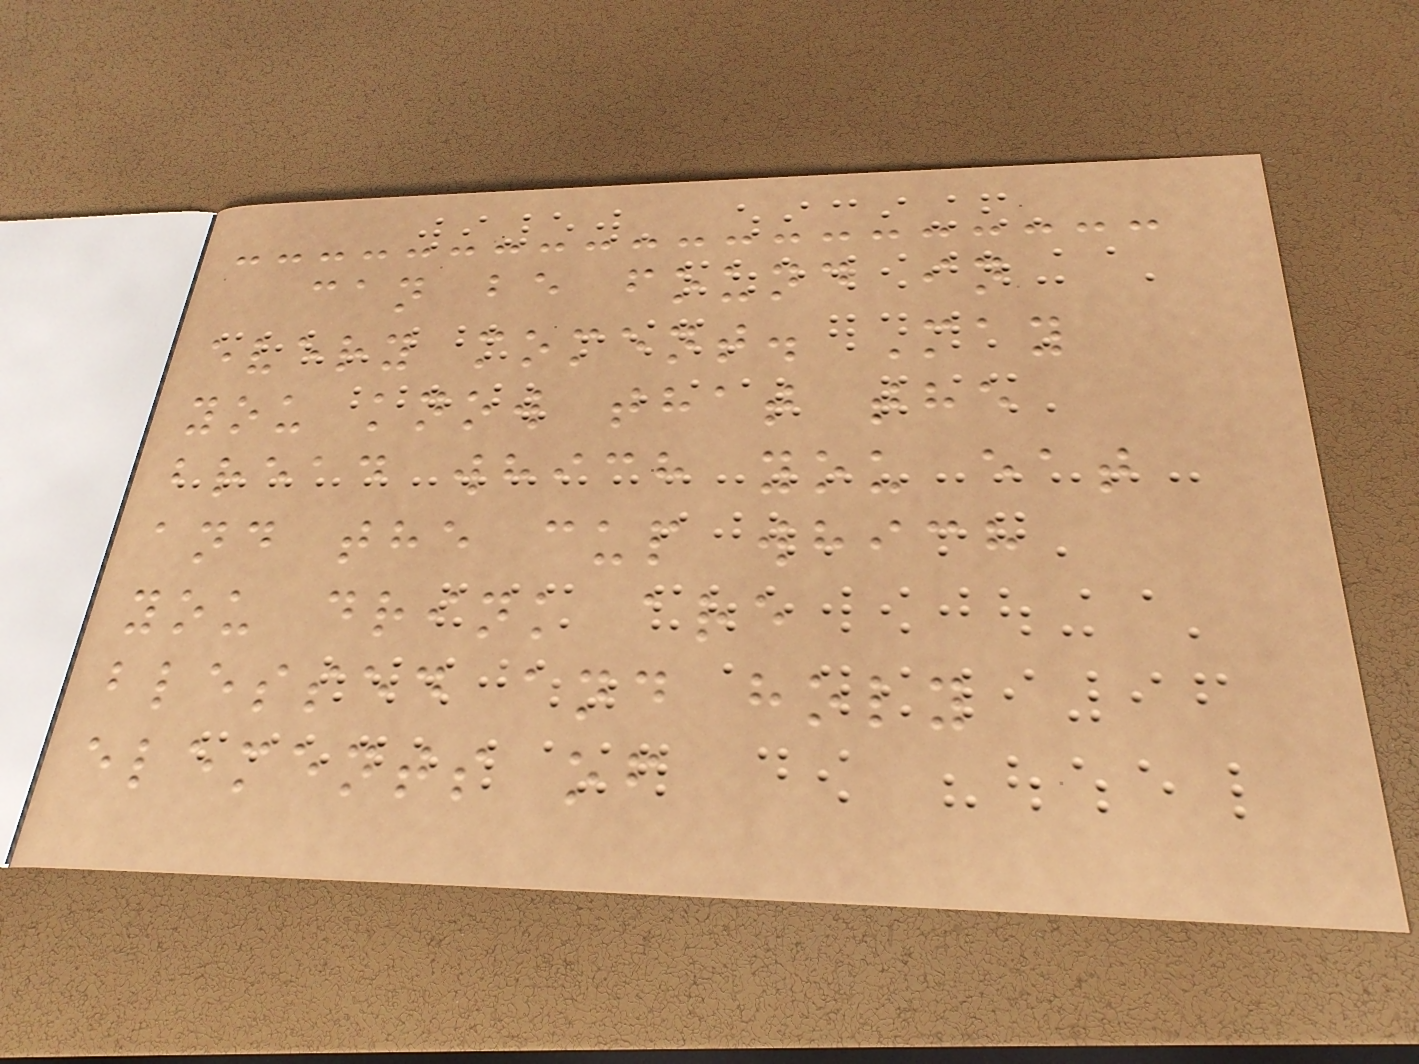can be found in
every moment. May
you know that the
bread which you eat
and the cup which
you drink are
blessed and holy
elements of
